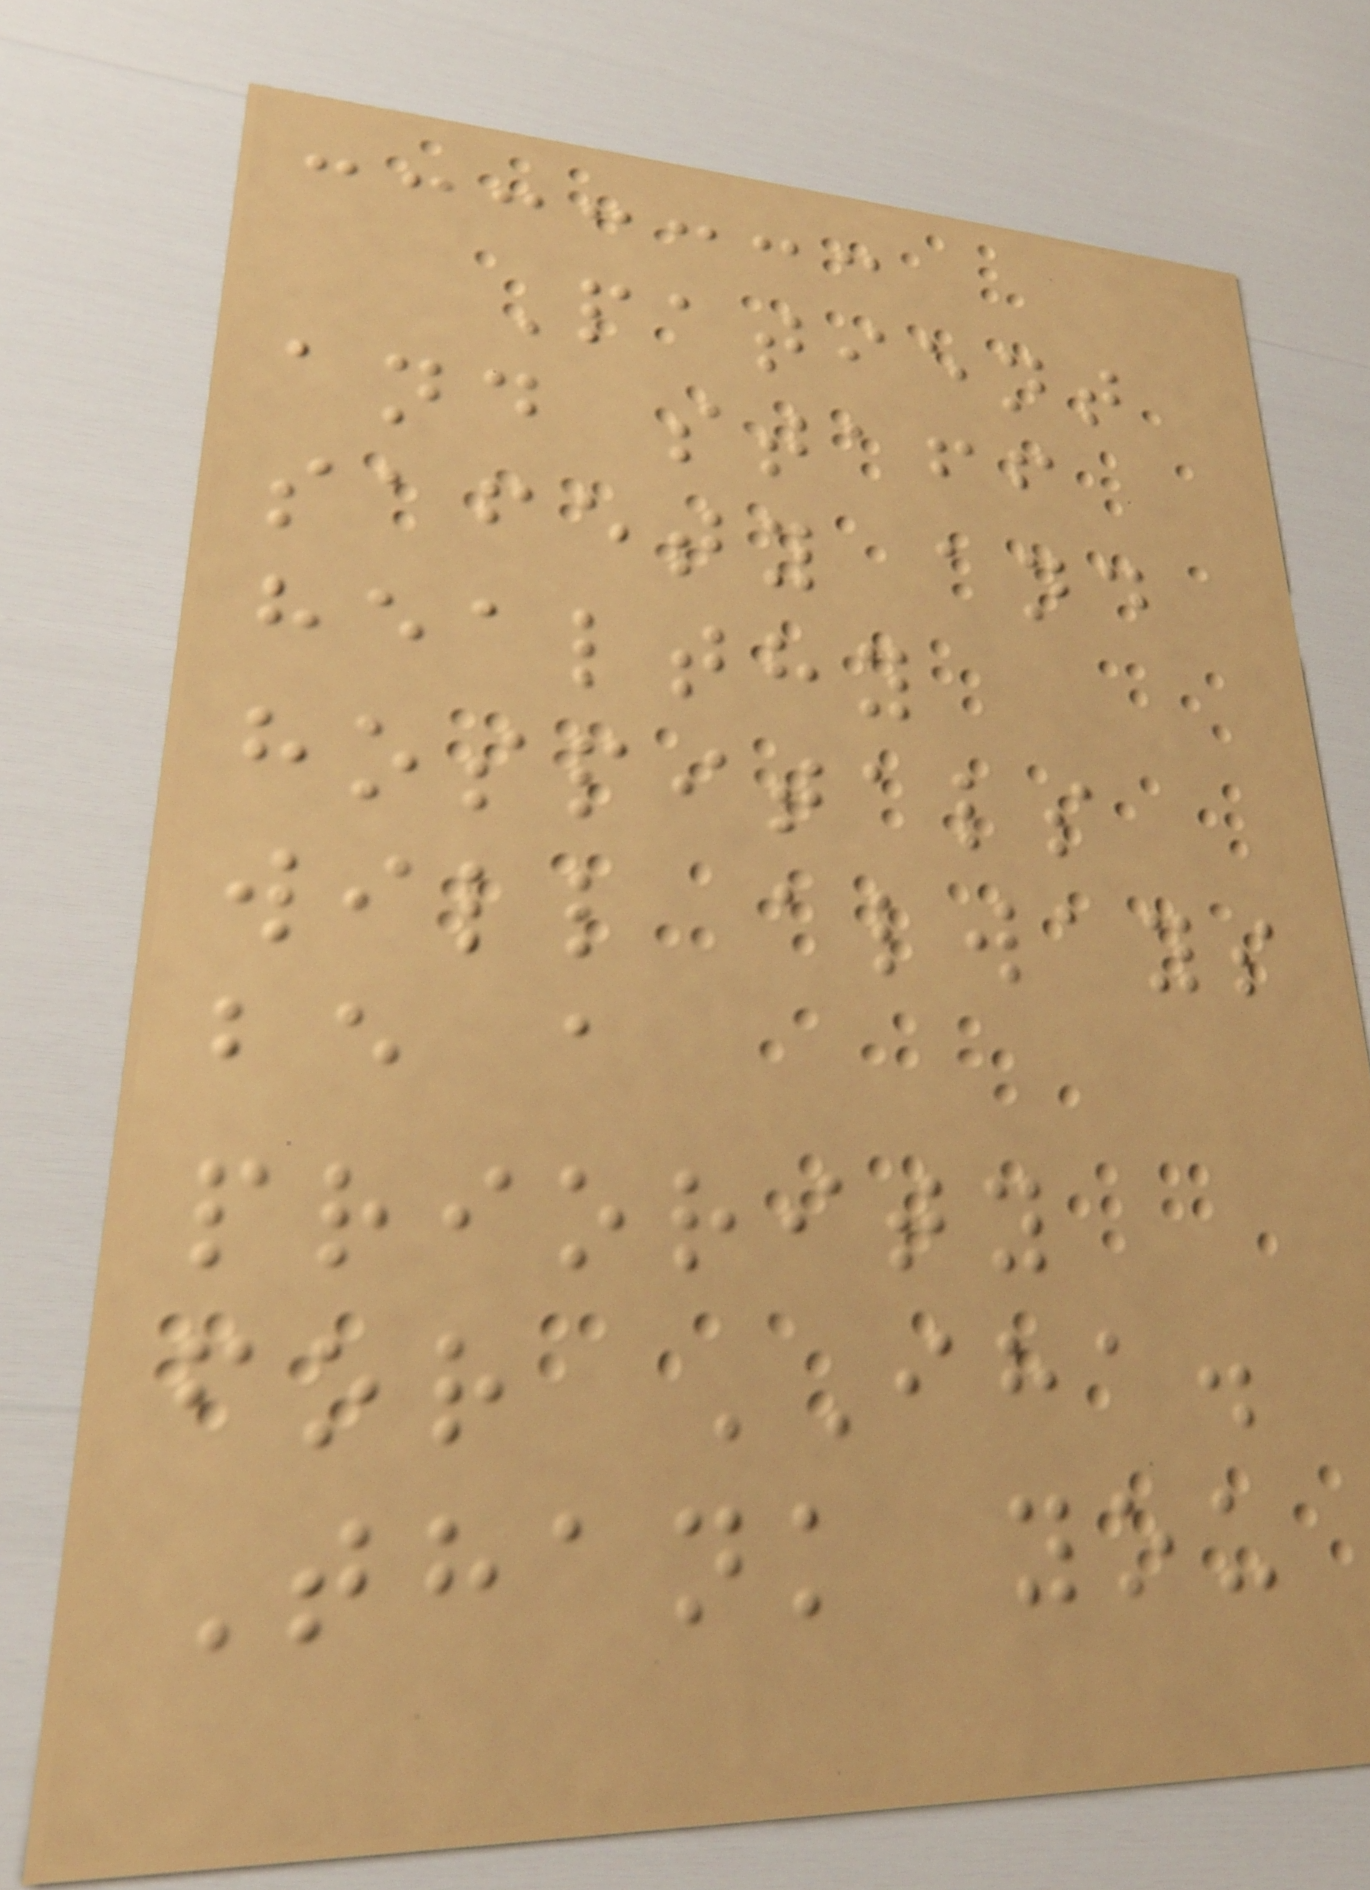Patient
and staff
safety and
healthy
hospitals
will always
be a
priority
for IHA.
Thank you
